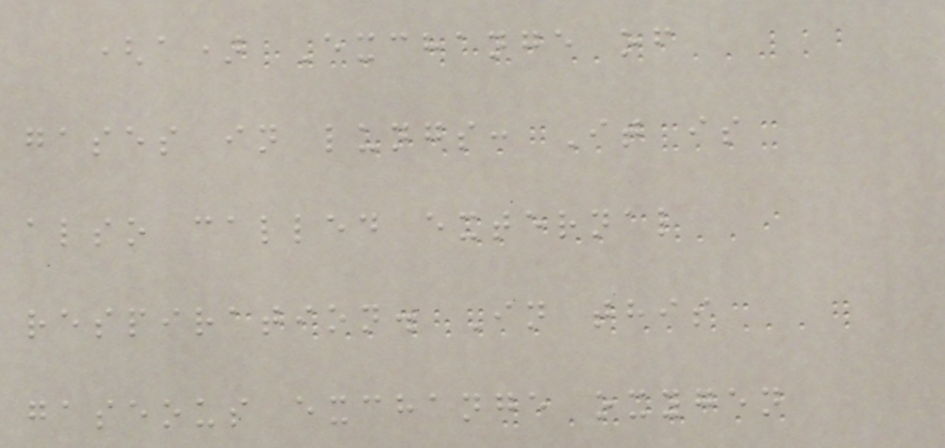(a) Exchange of
gases in lungs: It is
also called external
respiration. In this
gaseous exchange oxygen
